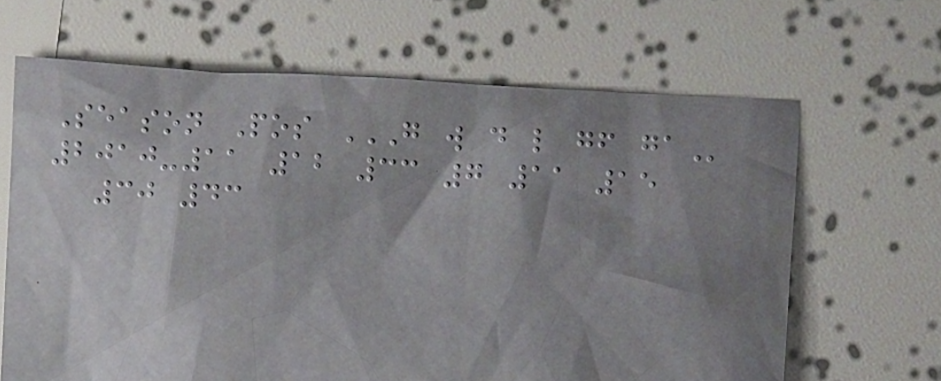Season Pos G W D L GF GA
2010-11 12 33 7 11 15
30 43
